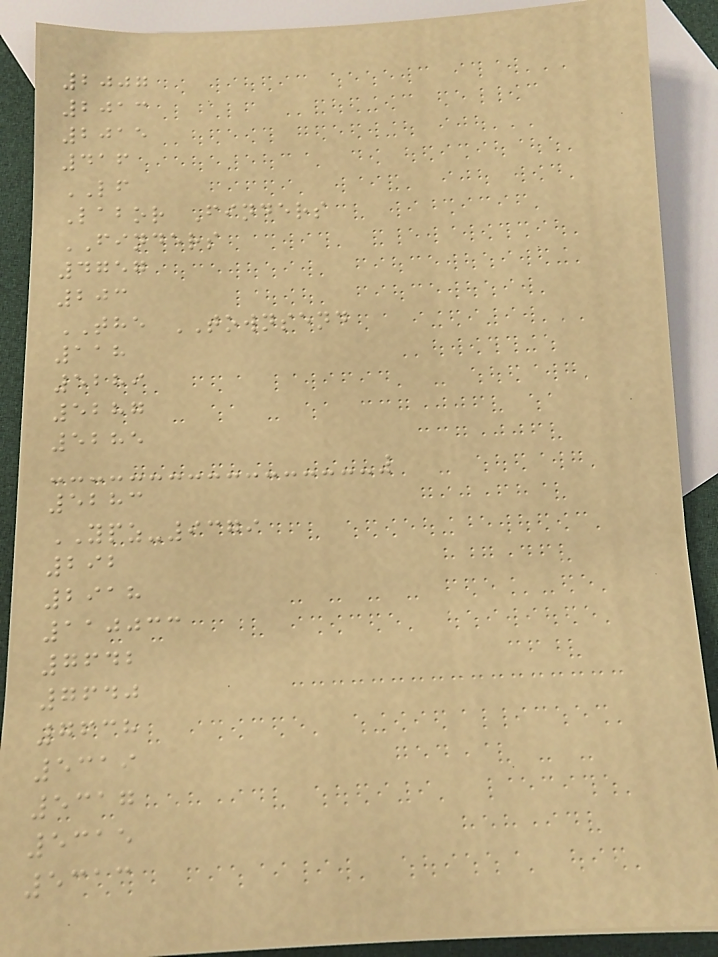2007
2013
2015
416
LF
Labor Finders
FINDERS
4757
203
THE TOWNSEND
118
5289
5287
5285
5283
YPZ-9379
292
2918
110033
7642
7640
7638
5319
5317
5315
5313
